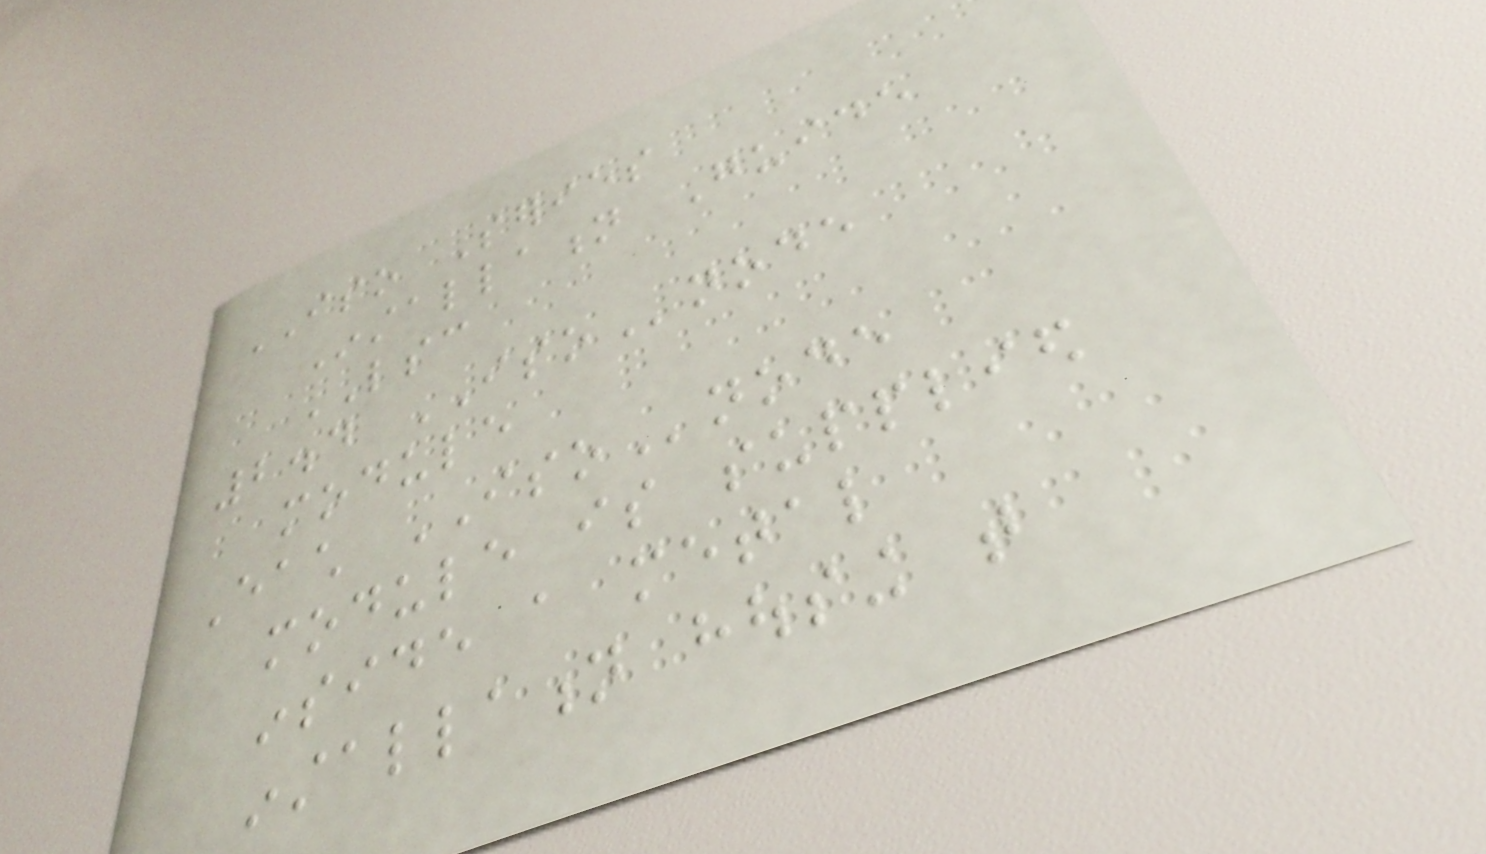ISO Series
Installation Guide
LSC
2.4 ISOnode
module
Each ISOnode
module is supplied
inside a metal
installation housing that
